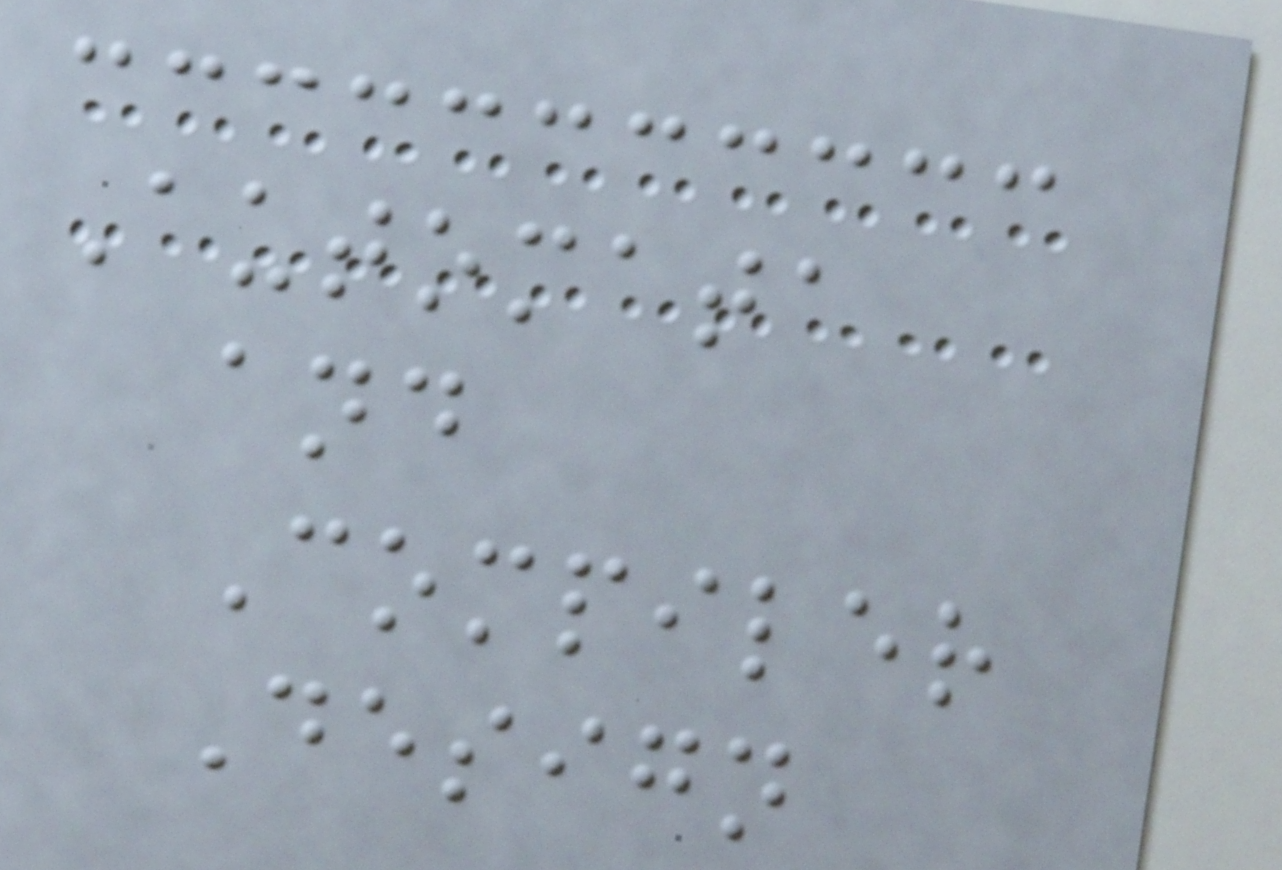Automata
and
Compiler
Design
